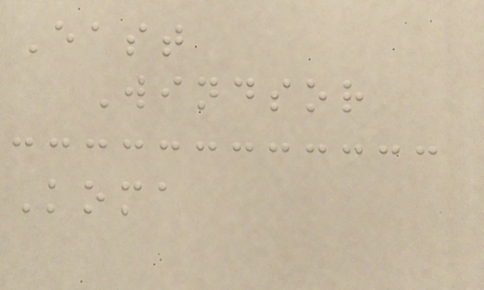East
Windsor
Koma
